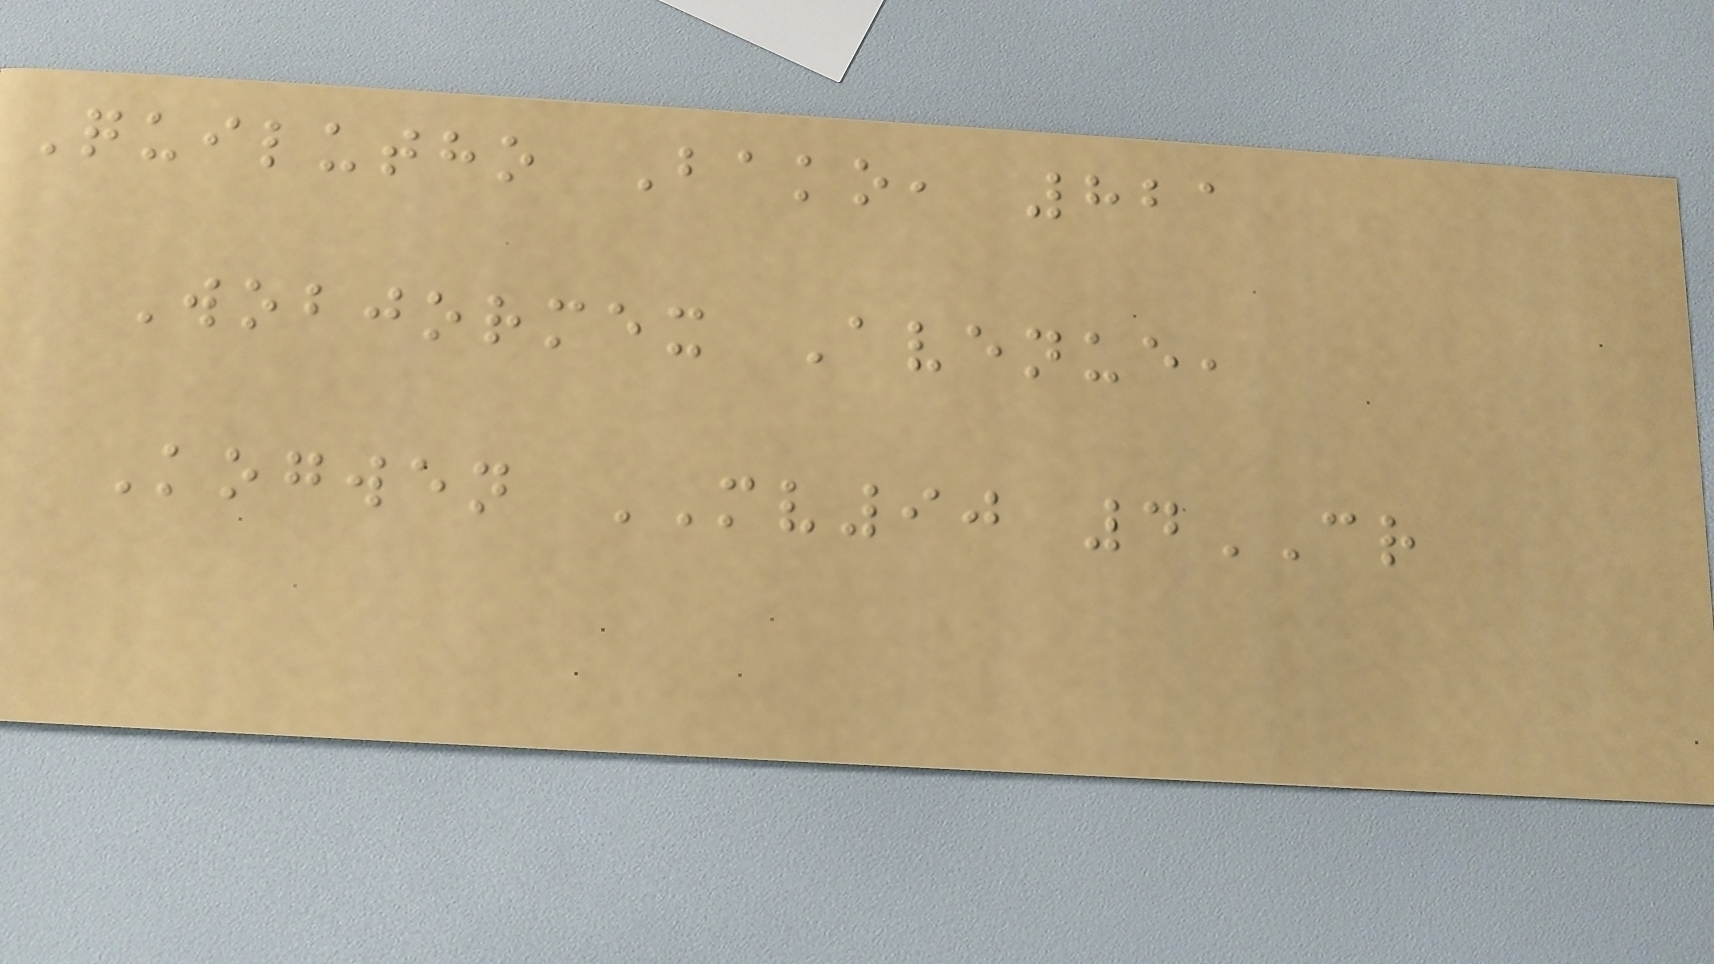Quilutho Bako, 821
Wobjormex Avenue,
Kogwen MV90 4CR
